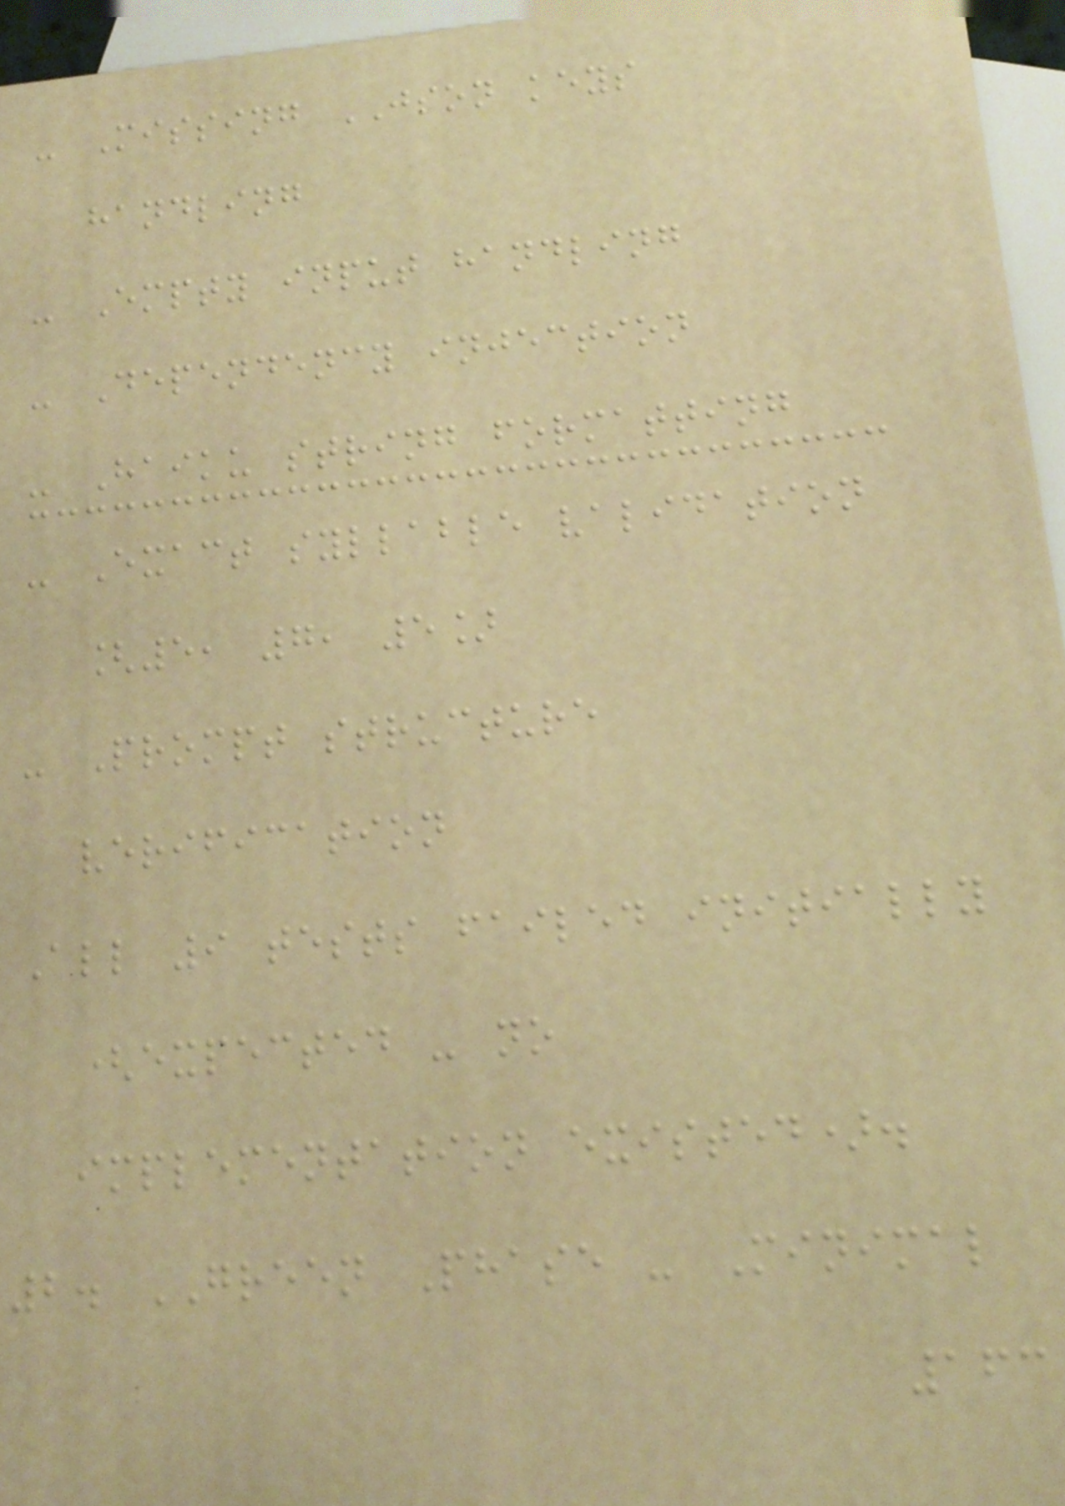- Missing JSON keys
handling
- Empty input handling
- Dependency injection
- Haiku string formatting
- Exact syllable validation
[5, 7, 5]
- Prompt structure
verification
All 9 tests failed initially
(expected - no
implementation existed).
2. GREEN Phase - Minimal
163
